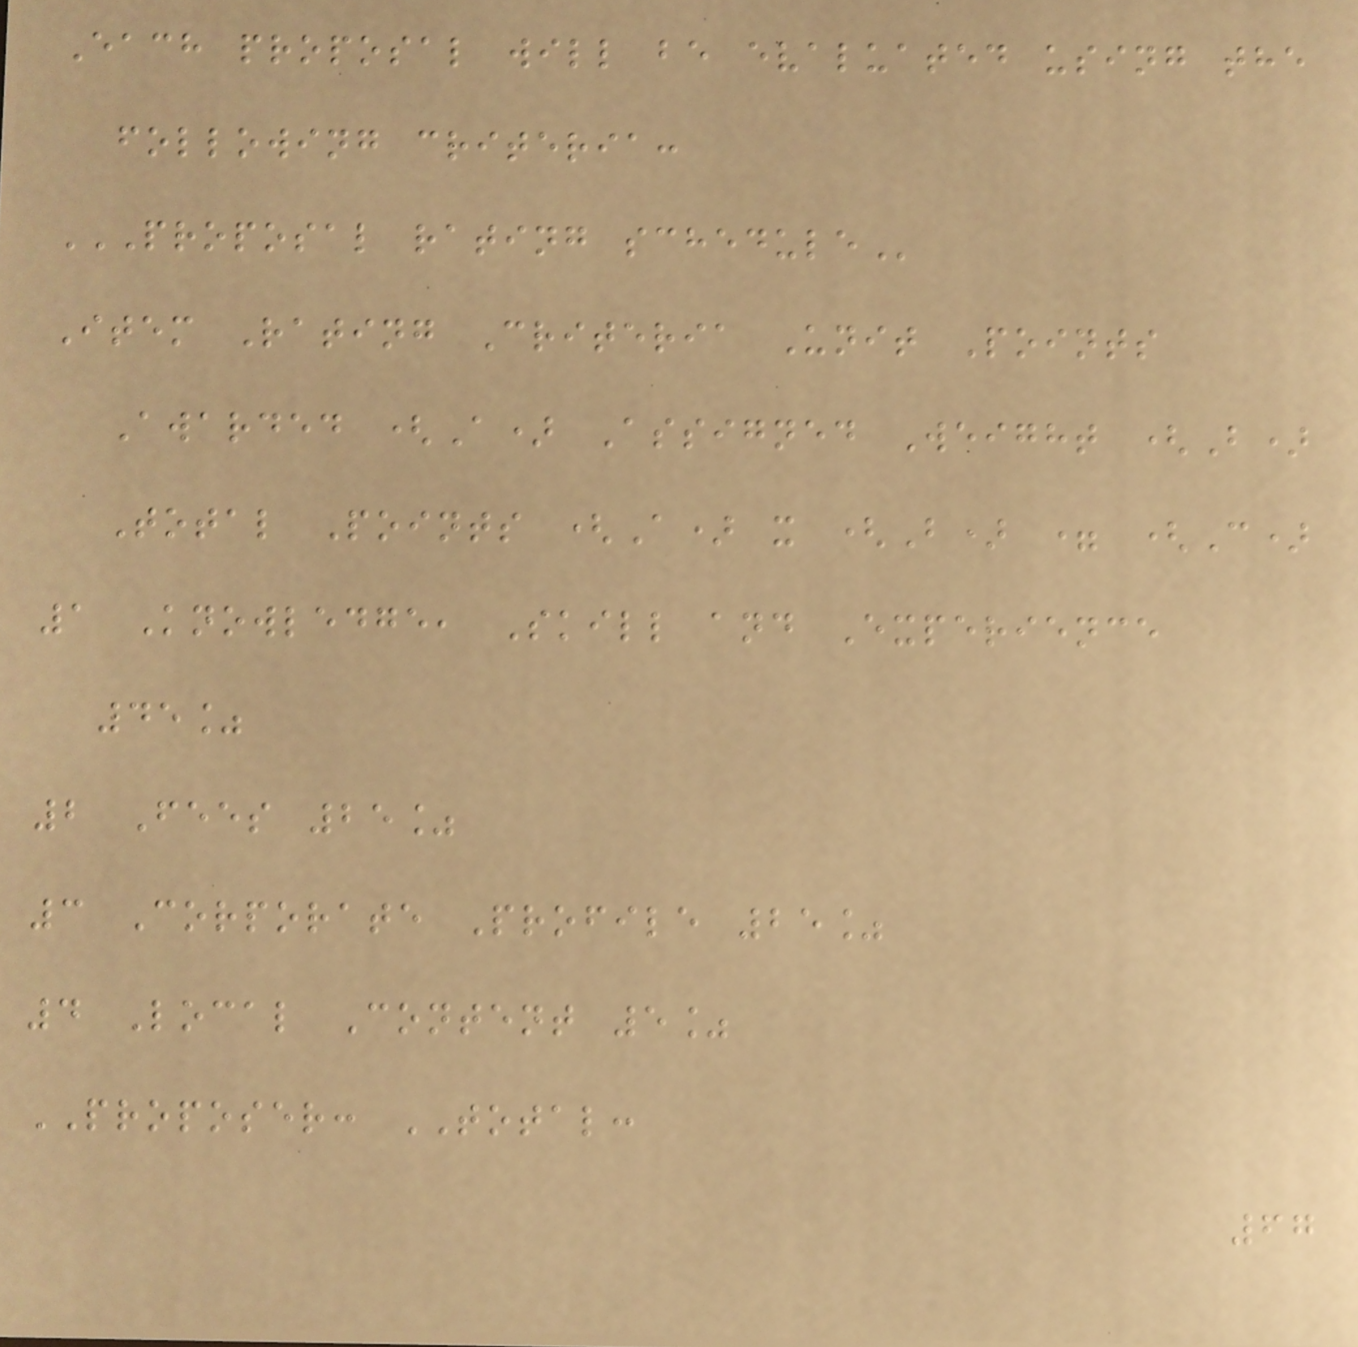Each proposal will be evaluated using the
following criteria:
PROPOSAL RATING SCHEDULE
Item Rating Criteria Unit Points
Awarded (A) Assigned Weight (B)
Total Points (A) x (B) = (C)
1 Knowledge, Skill and Experience
45%
2 Fees 25%
3 Corporate Profile 25%
4 Local Content 5%
PROPOSER: TOTAL:
67
